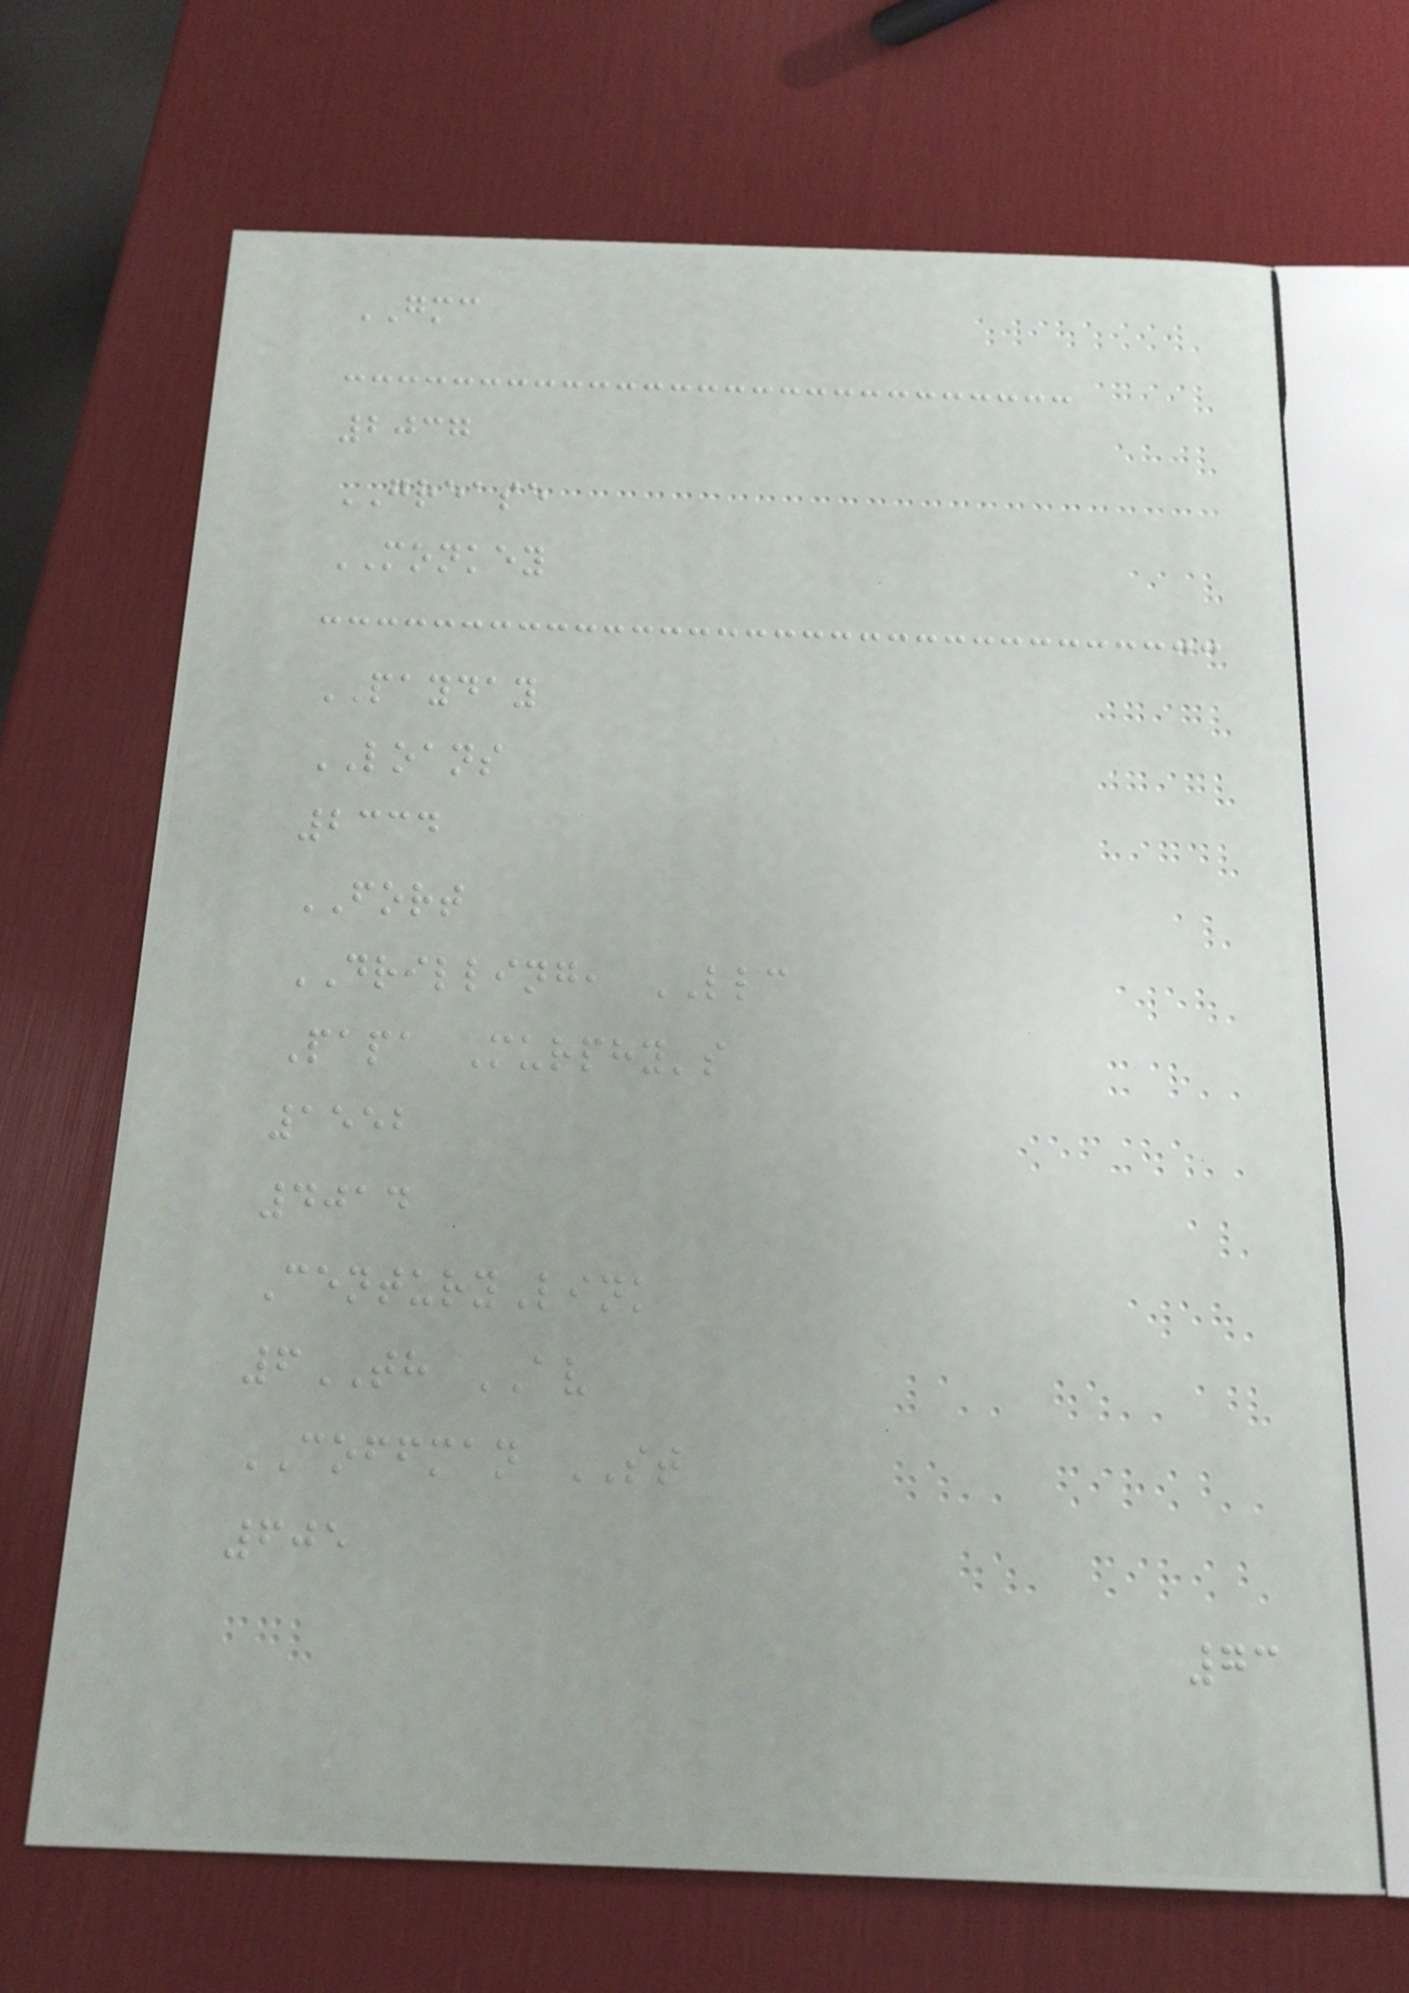GMC
2037
GREASE
MONKEY
PAYDAY
LOANS
2334
FORT
DRILLING, LLC
Papa Murphy's
1552
4014
CenturyLink
6TH AV
COFFMAN ST
605
73
